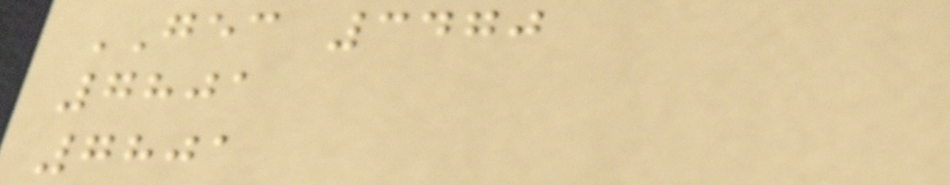GEC 3470
7801
7801
